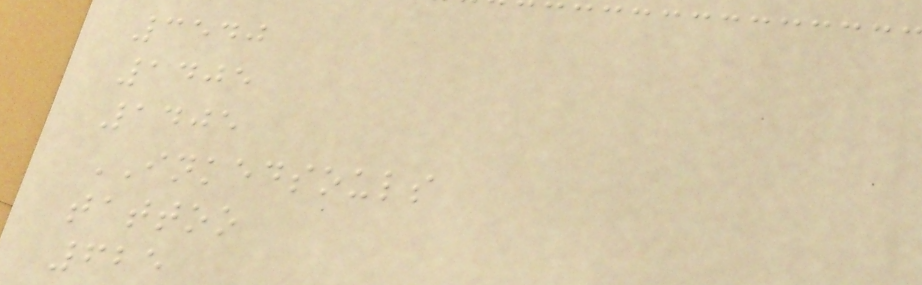3540
1405
1405
INKEDSOULS
tattoo
625
